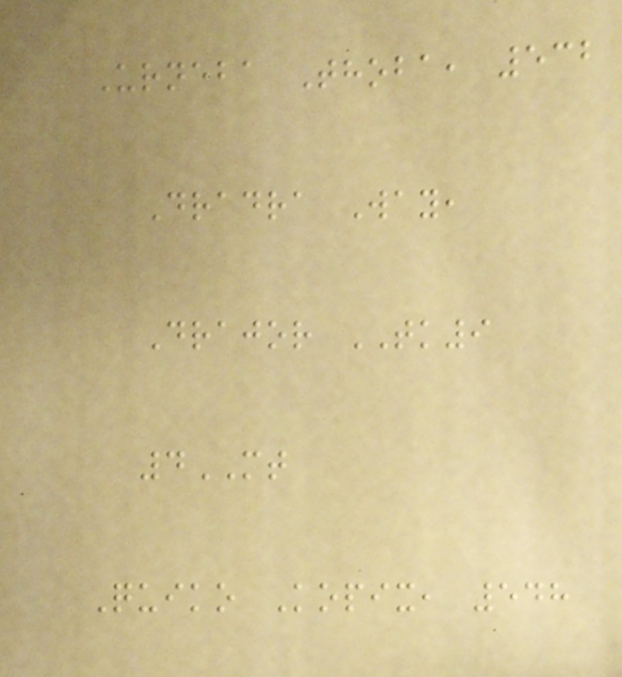Urneba Thoba, 532
Dradra Way,
Drajor TK9
4MT
Quiko Kopix, 548
